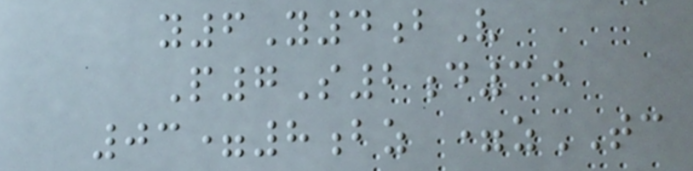y6Y4bV
P7S2d30
03=8bz =zTC
